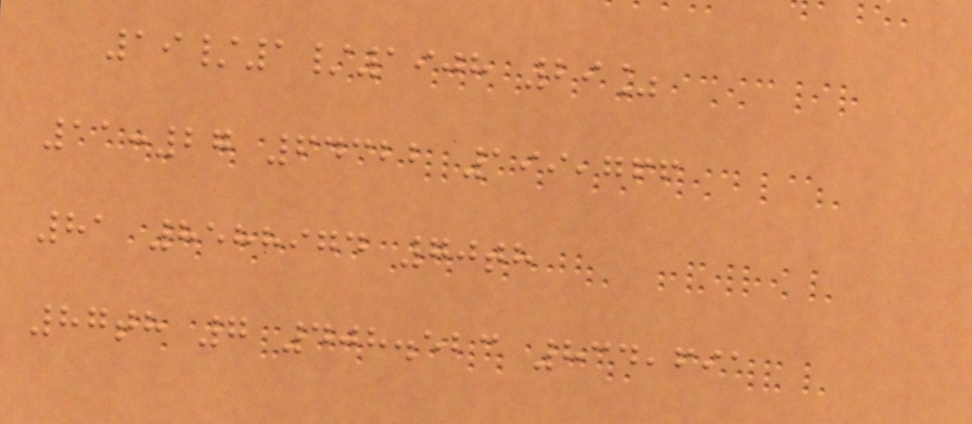19/1/1908 29%
11:27 64322 199,766
81 8588974 70th
87th 7 408.523 834,691
